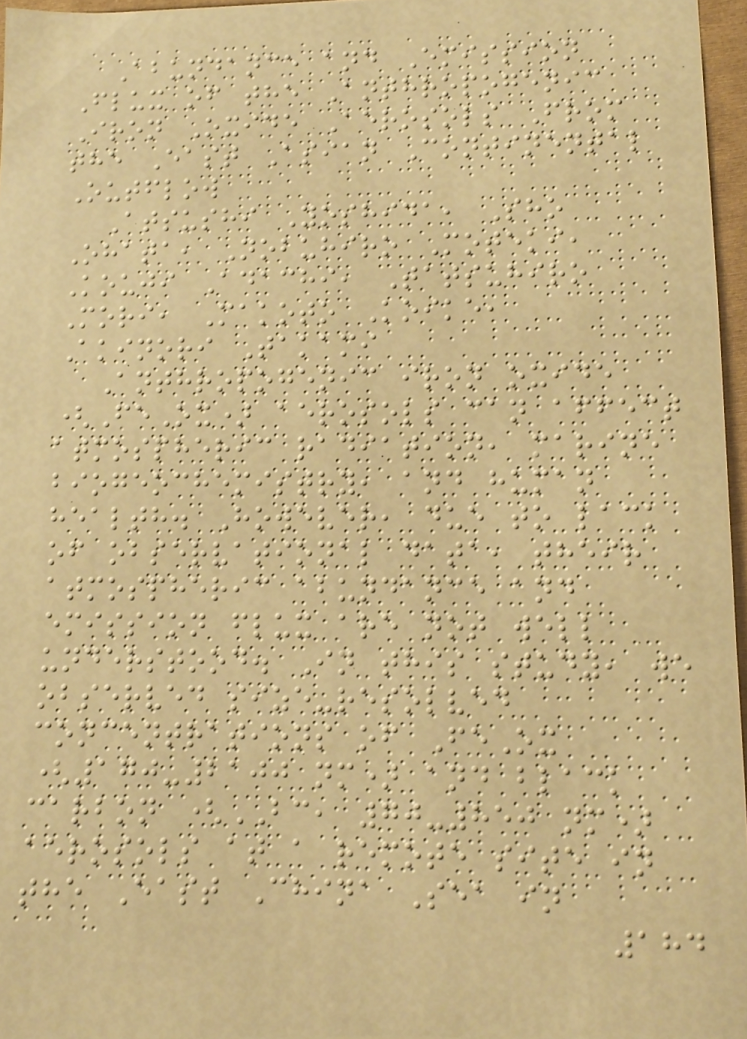Abundance and Emission
Flux of the Anthropogenic
Iron Oxide Aerosols From
the East Asian Continental
Outflow
Atsushi Yoshida, Sho
Ohata, Nobuhiro Moteki,
Kouji Adachi, Tatsuhiro
Mori, Makoto Koike,
Akinori Takami
Anthropogenic iron oxide
(FeOx) aerosols can affect
atmospheric radiation, marine
biogeochemistry, and human
health. However, due to lack
of observational data, their
atmospheric abundance and
emission flux are not well
understood. In this study, we
observed size-resolved
concentrations of FeOx
(170-2100 nm) and black
carbon (BC, 70-850 nm)
aerosols at a remote site in
the East China Sea in
184
